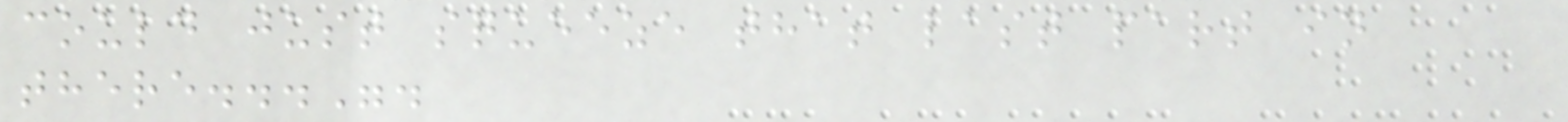could just squeeze that last part in
there...".
